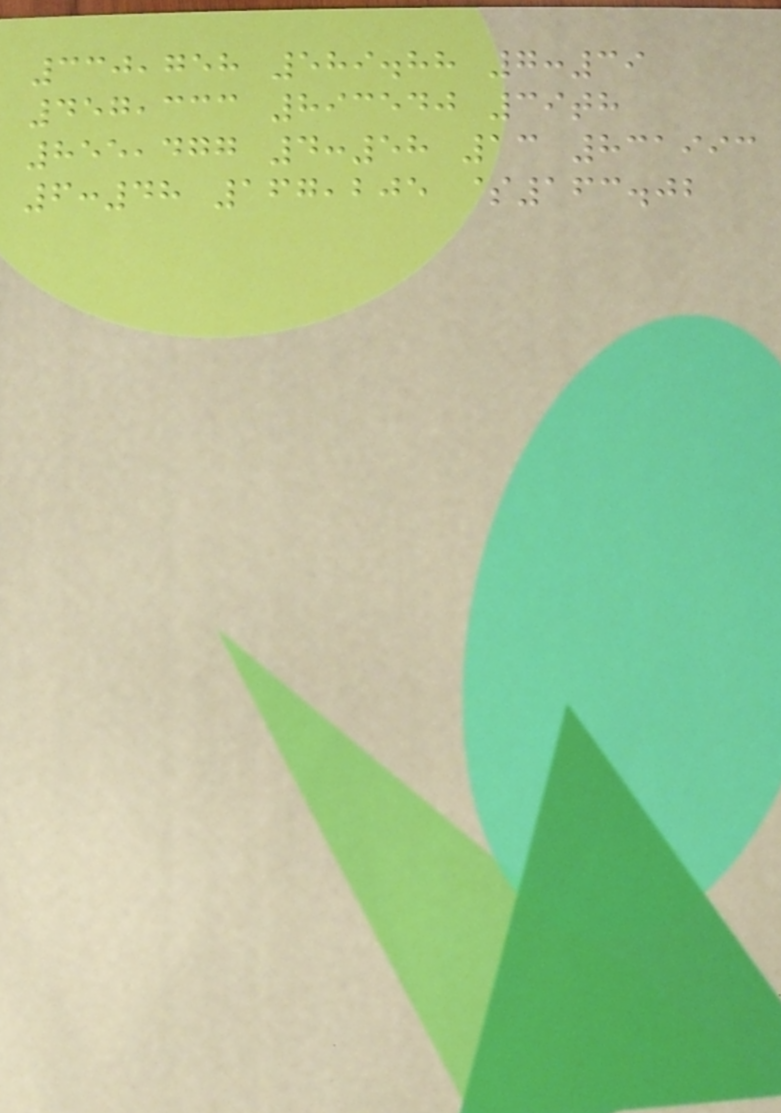330,758 589.88 7:39
457,333 893540 39th
855,477 4:58 13 831993
6:48 167,205 $163.02
